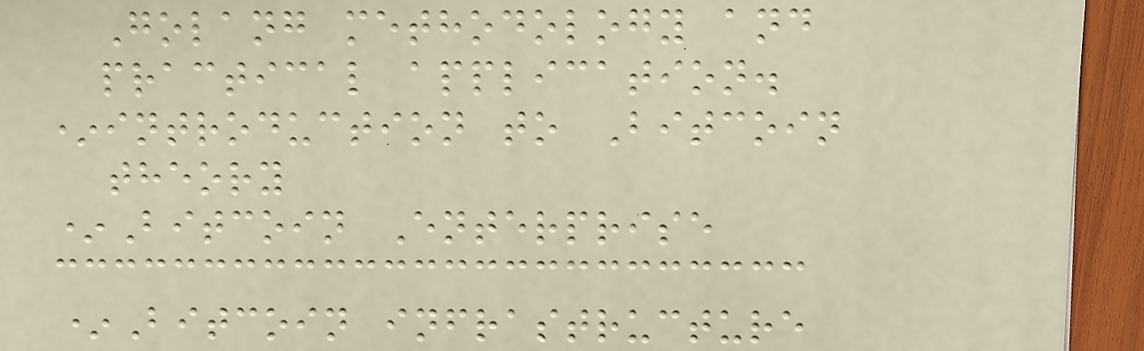Golang methodology and
practical application.
*introduction to Bitcoin
theory
*Bitcoin Enterprise
*Bitcoin infrastructure
